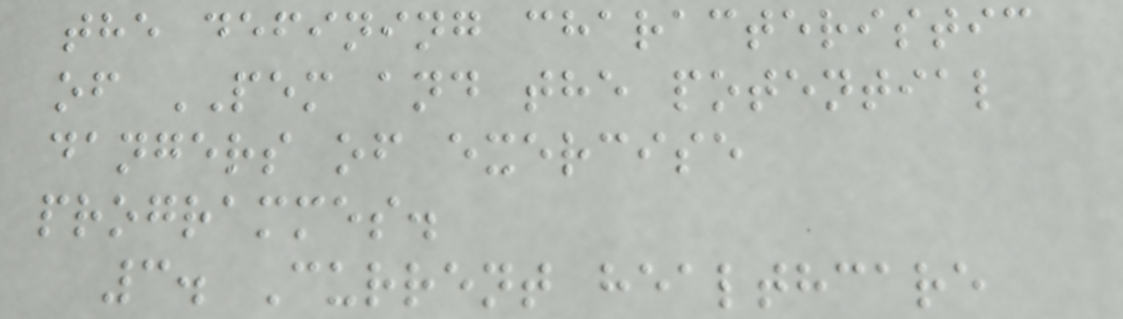the defining characteristic
of PEM and the potential
dangers of exercise
programmes.
3. Current healthcare
